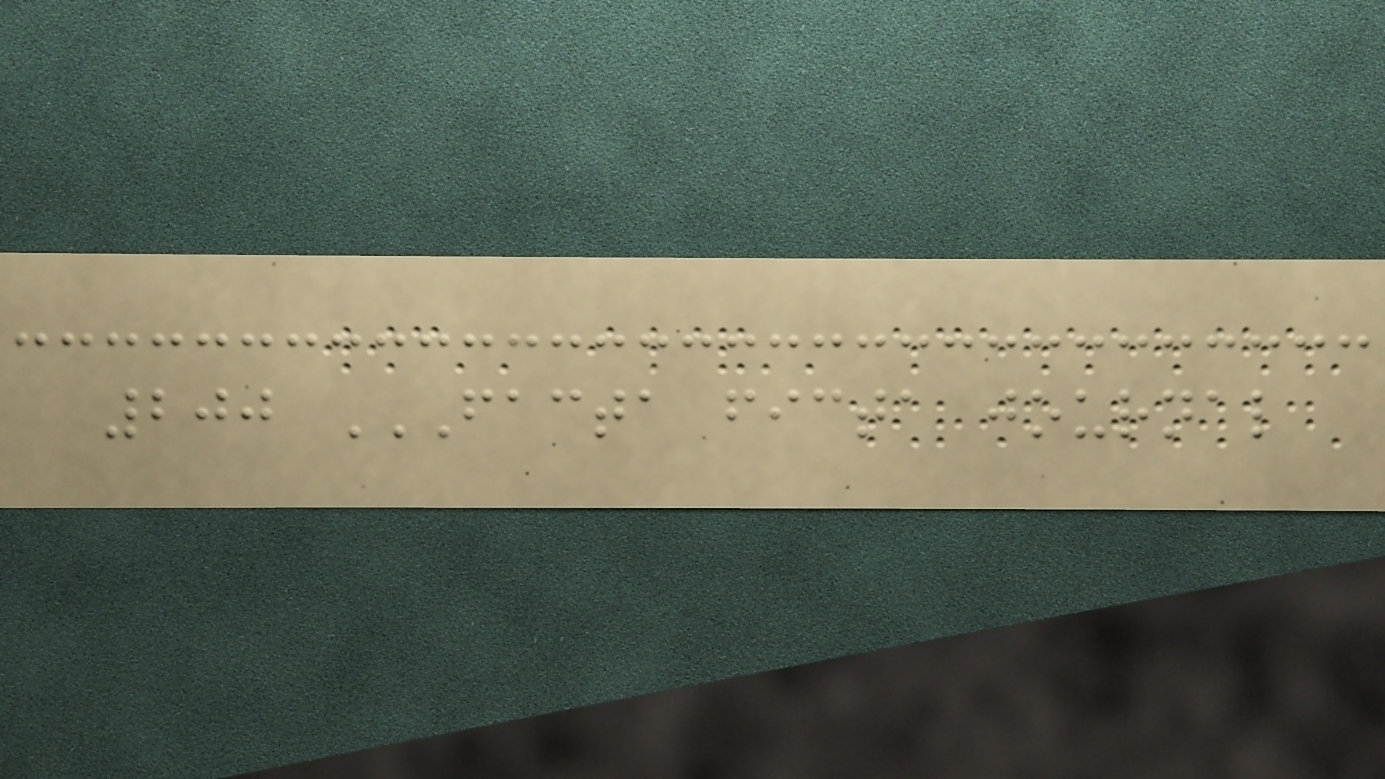200 FACTA FICTA JOURNAL
